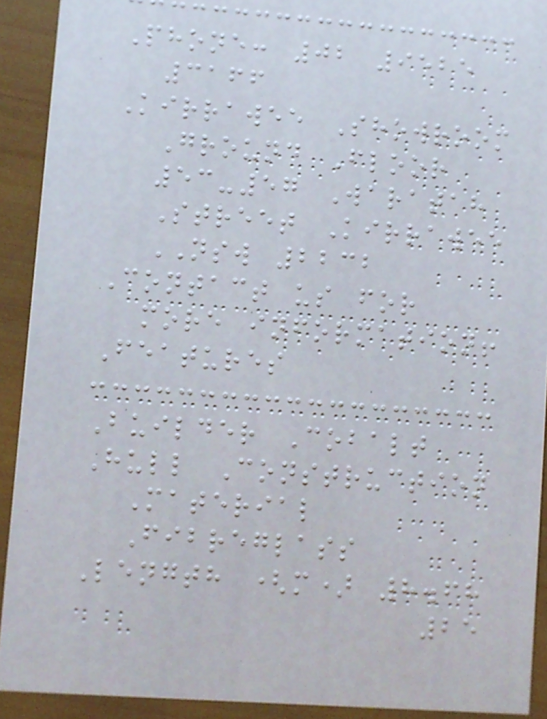Phone: 02 9525
3166
Kirrawee Showroom
Ground Floor
53-57 Waratah
Street Kirrawee
NSW 2232
Contact us for
more information!
Features
Builder Cobalt
Hull Construction
Material
Fibreglass
Length (m) 8.68
25
